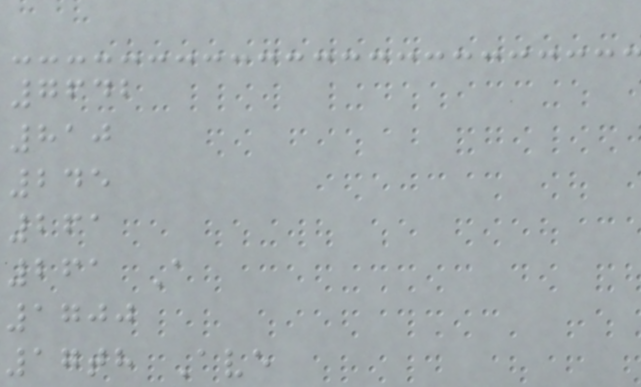7642
810
245
261
261 A
1700
17th Ave
